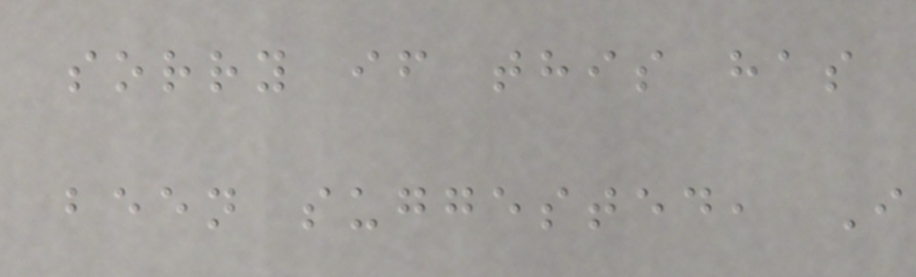sorry if this has
been suggested, I
